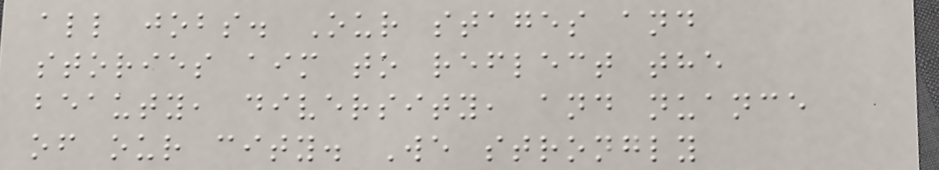all jobs. Our stages and
stories aim to reflect the
beauty, diversity, and nuance
of our city. We strongly
